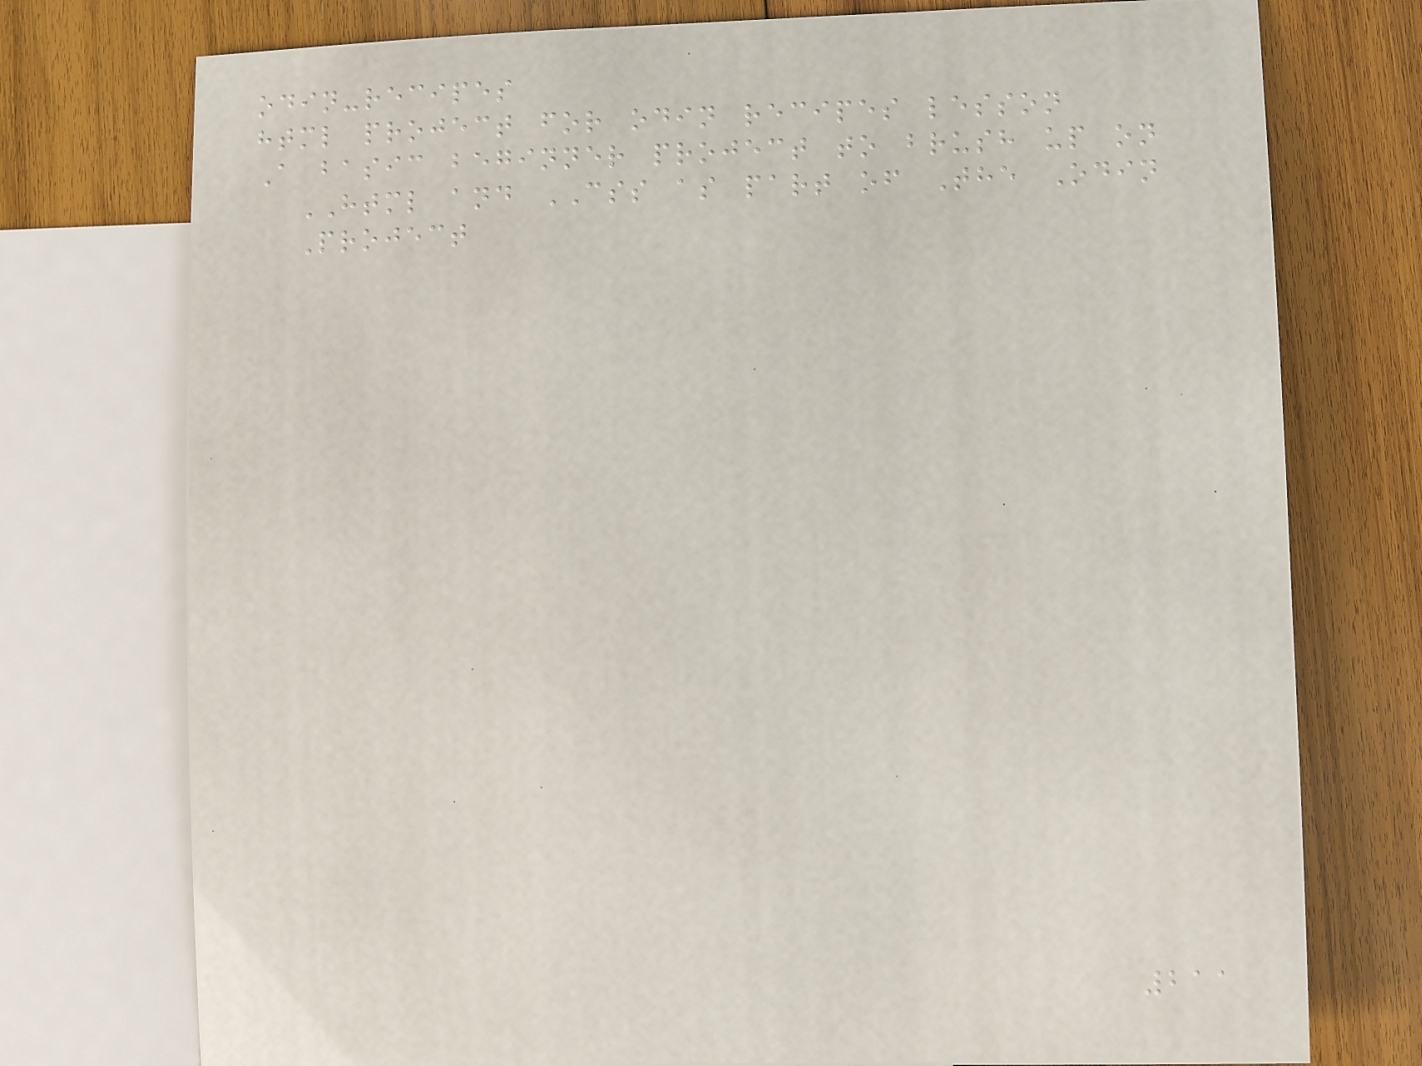odin-recipes
html project for odin recipes lesson
A basic beginner project to brush up on
HTML and CSS as part of The Odin
Project
211
